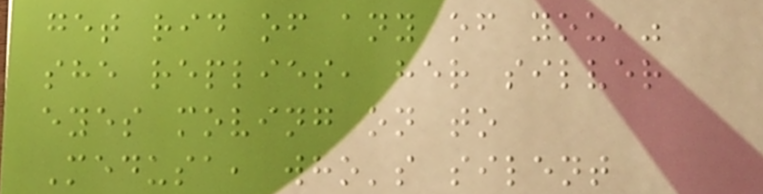get rid of any of you,"
she replies, her silver
eyes moving on to
Medusa, who's silent
